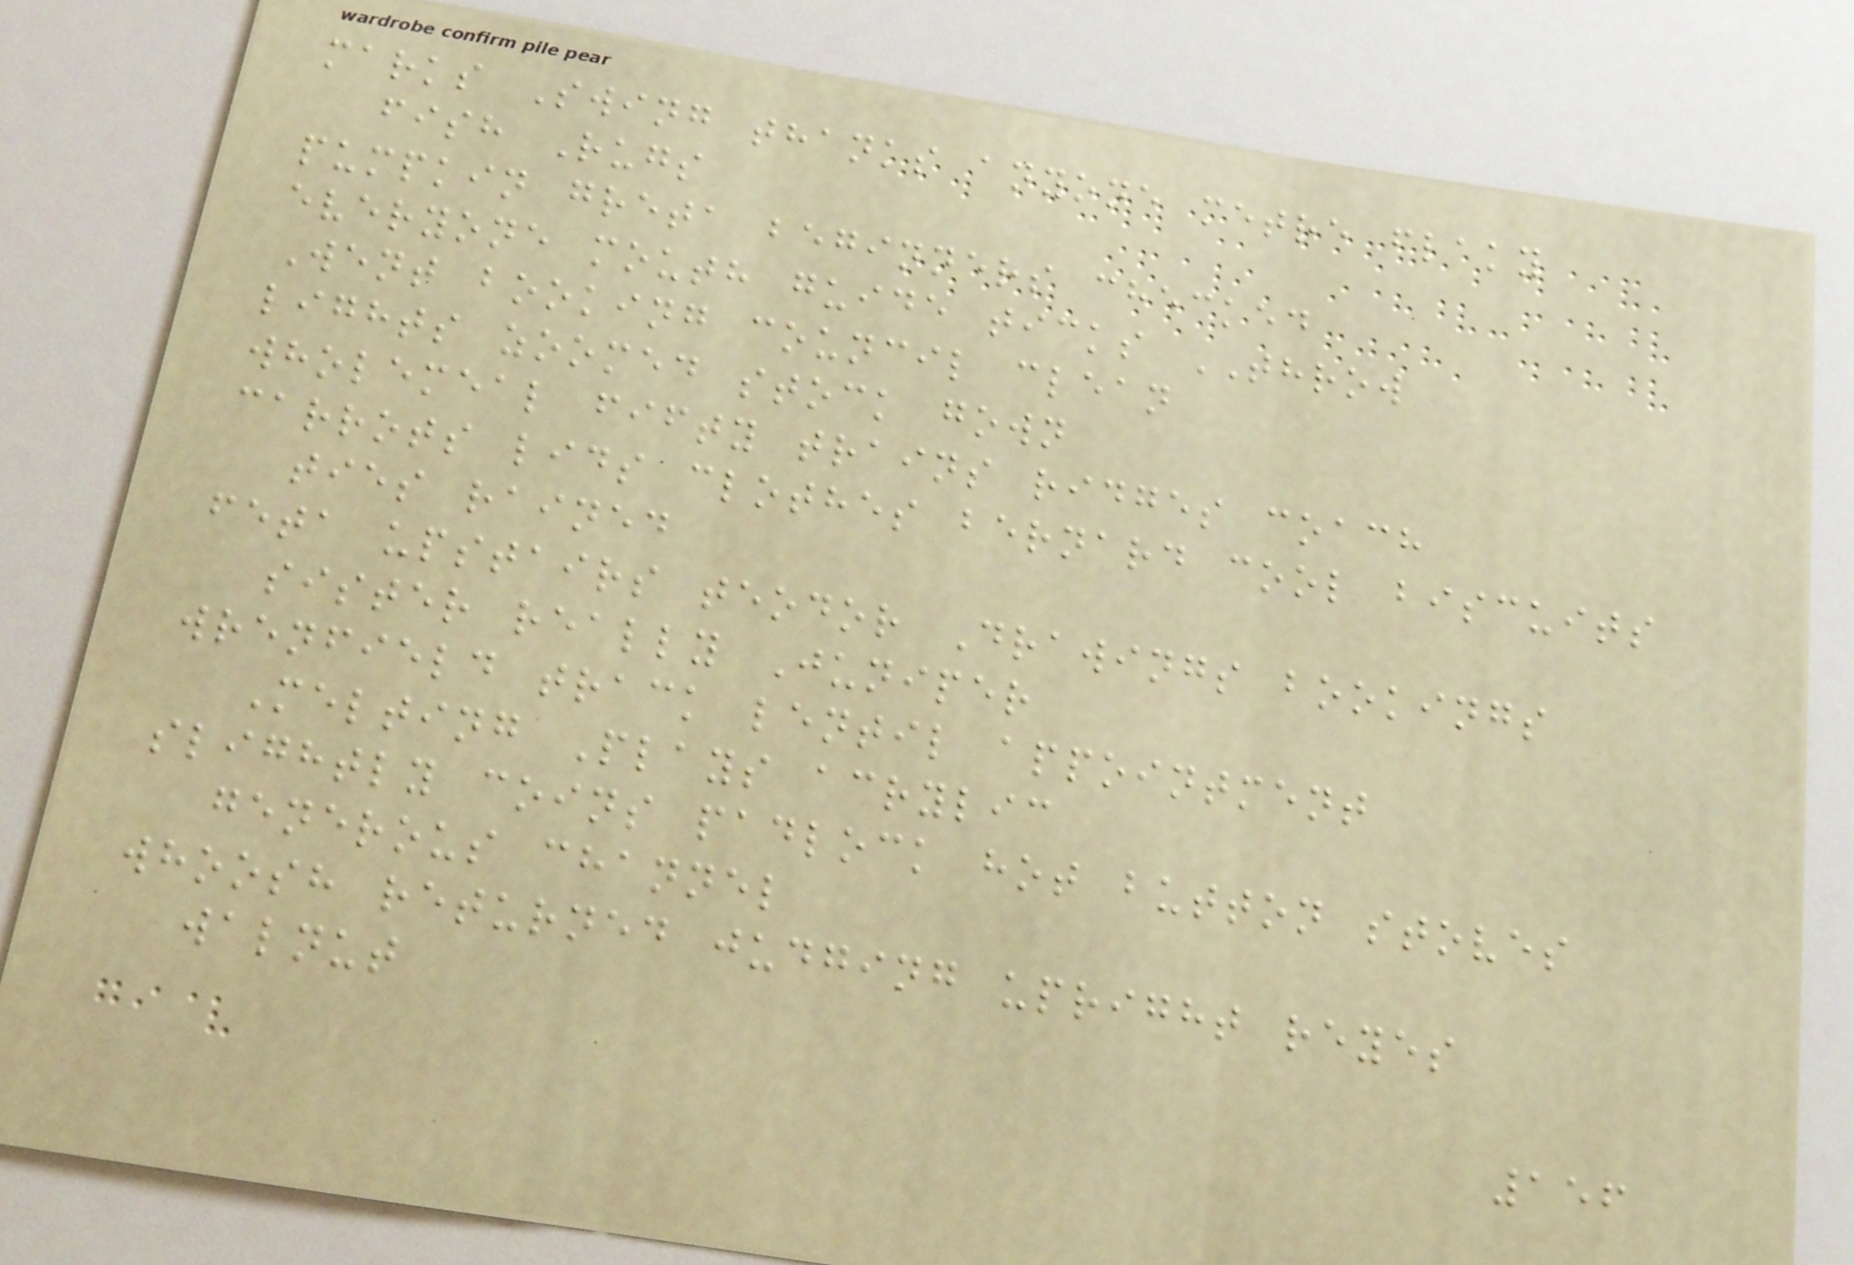marks Swing thanks anyone metre flaky
fish Rugs
pumpkin greta beginners checked
everyone mouth guide ticks THROW
Went booking council clean
lights zoomed stock gown
wholemeal fifty trains ridges coach
carrots lids clothes bernard cool biscuits
ties rained
feta upstairs teodor Drawings bookings
sister really Juniper
wrenfield track lentil appointment
Melting Plays acrylic
slightly coins padlock hot button stoves
generous channel
whoosh returned judging upright reyes
walnut
156
